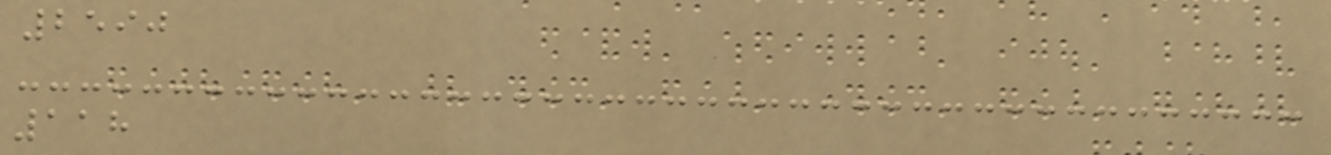2590
118
